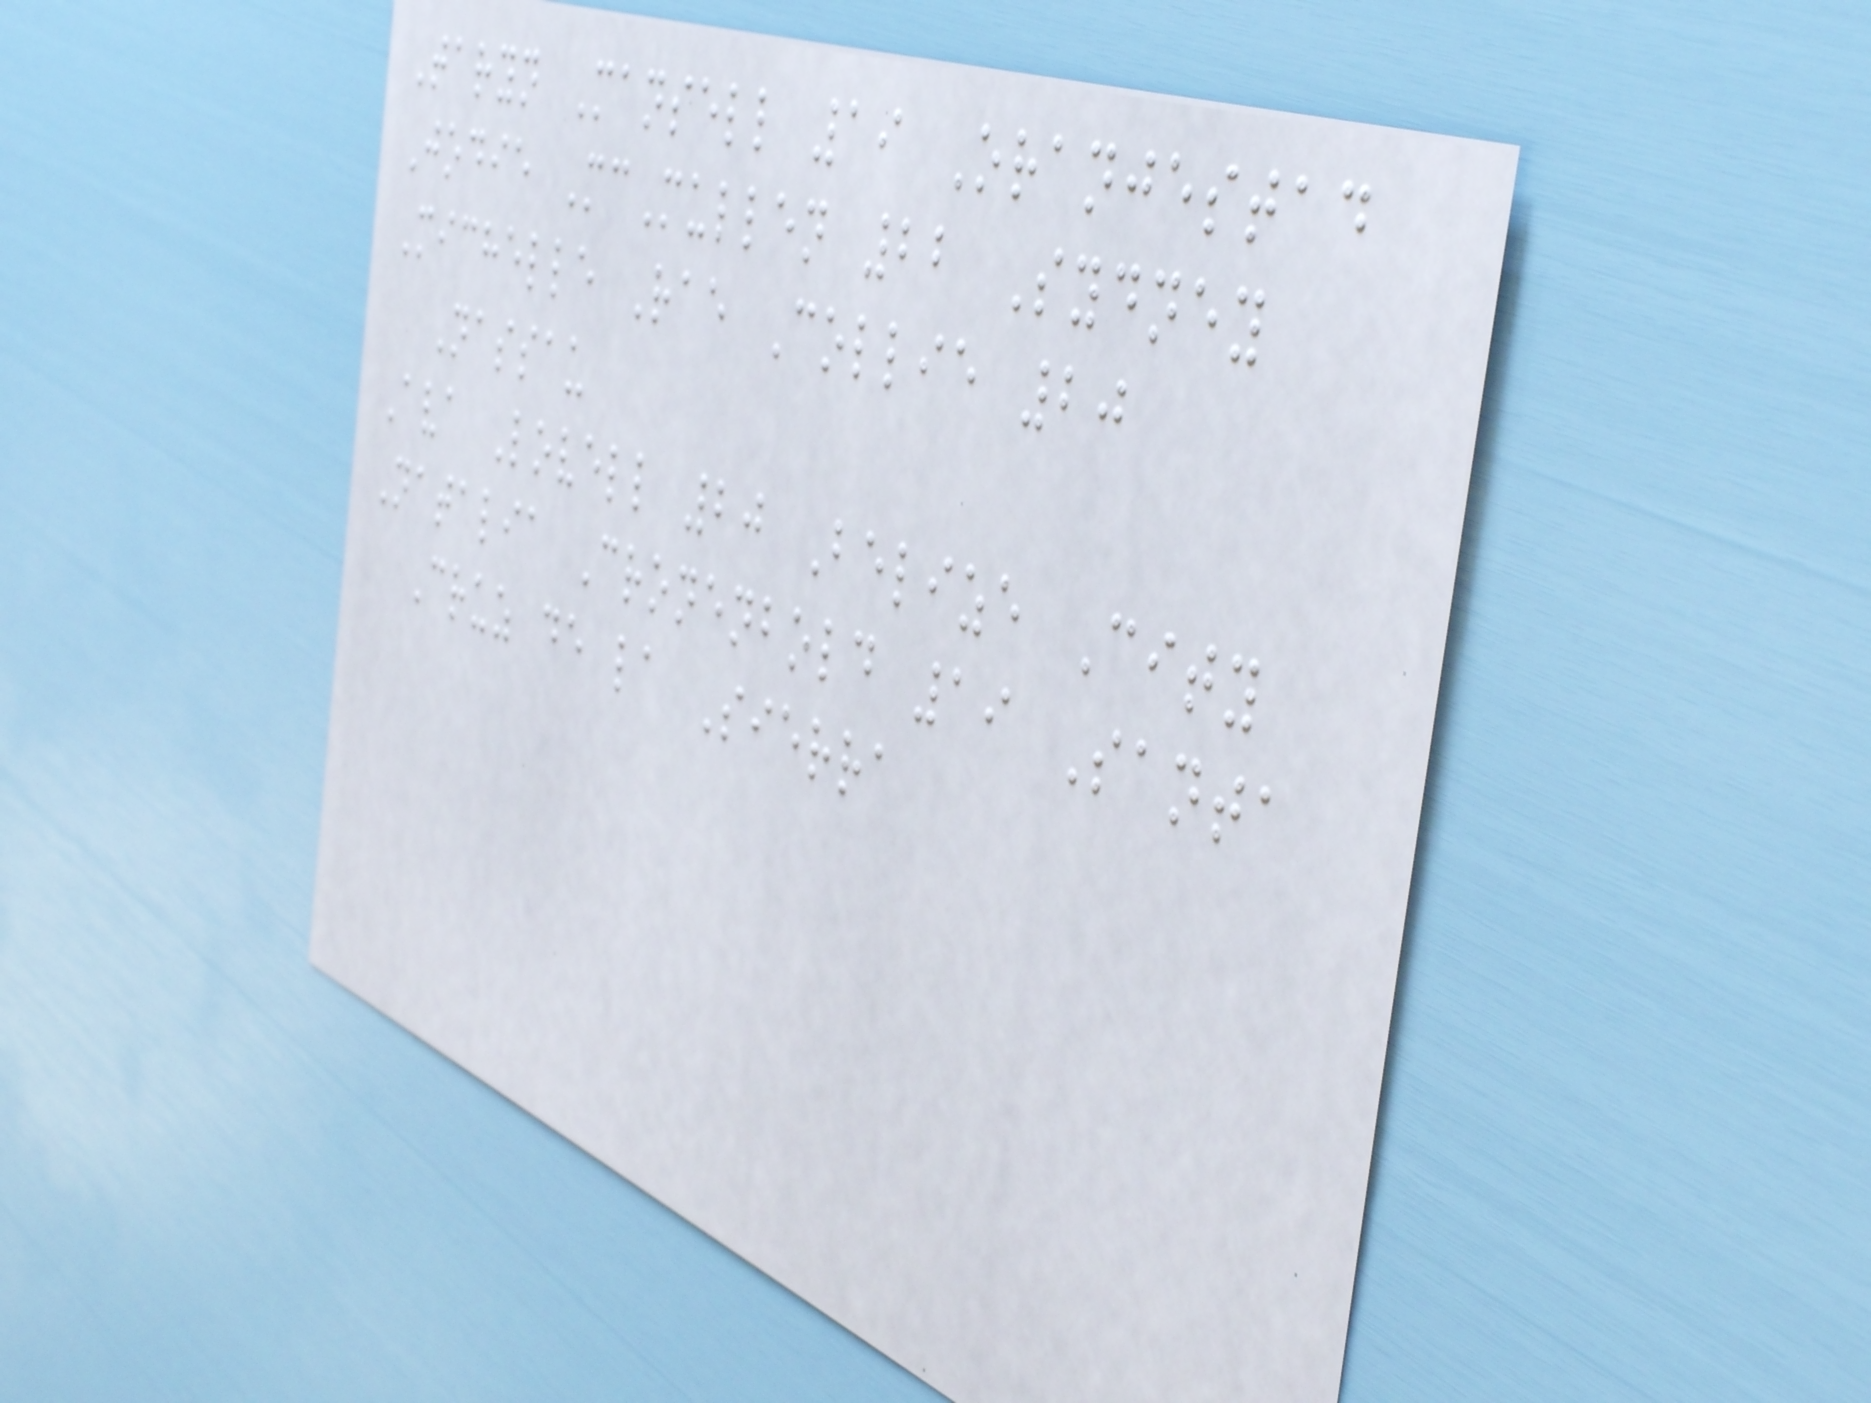Taryn Mansell 19 Oranjestad
Jodie McMullen 22 Sydney
Michelle Rae Collie 20
Nassau
Ava Lovell 20 Belize City
Natalia Cronenbold 19 Santa
Cruz de la Sierra
